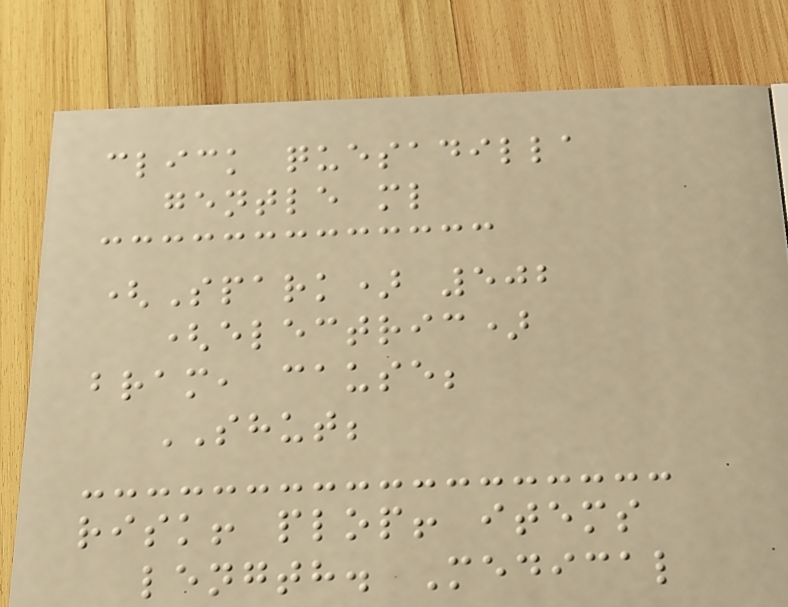click quesadilla
gentle ml
(Spark) 502
(electric)
bram, cause;
SHUT;
risk! plop! items
length. Medical
